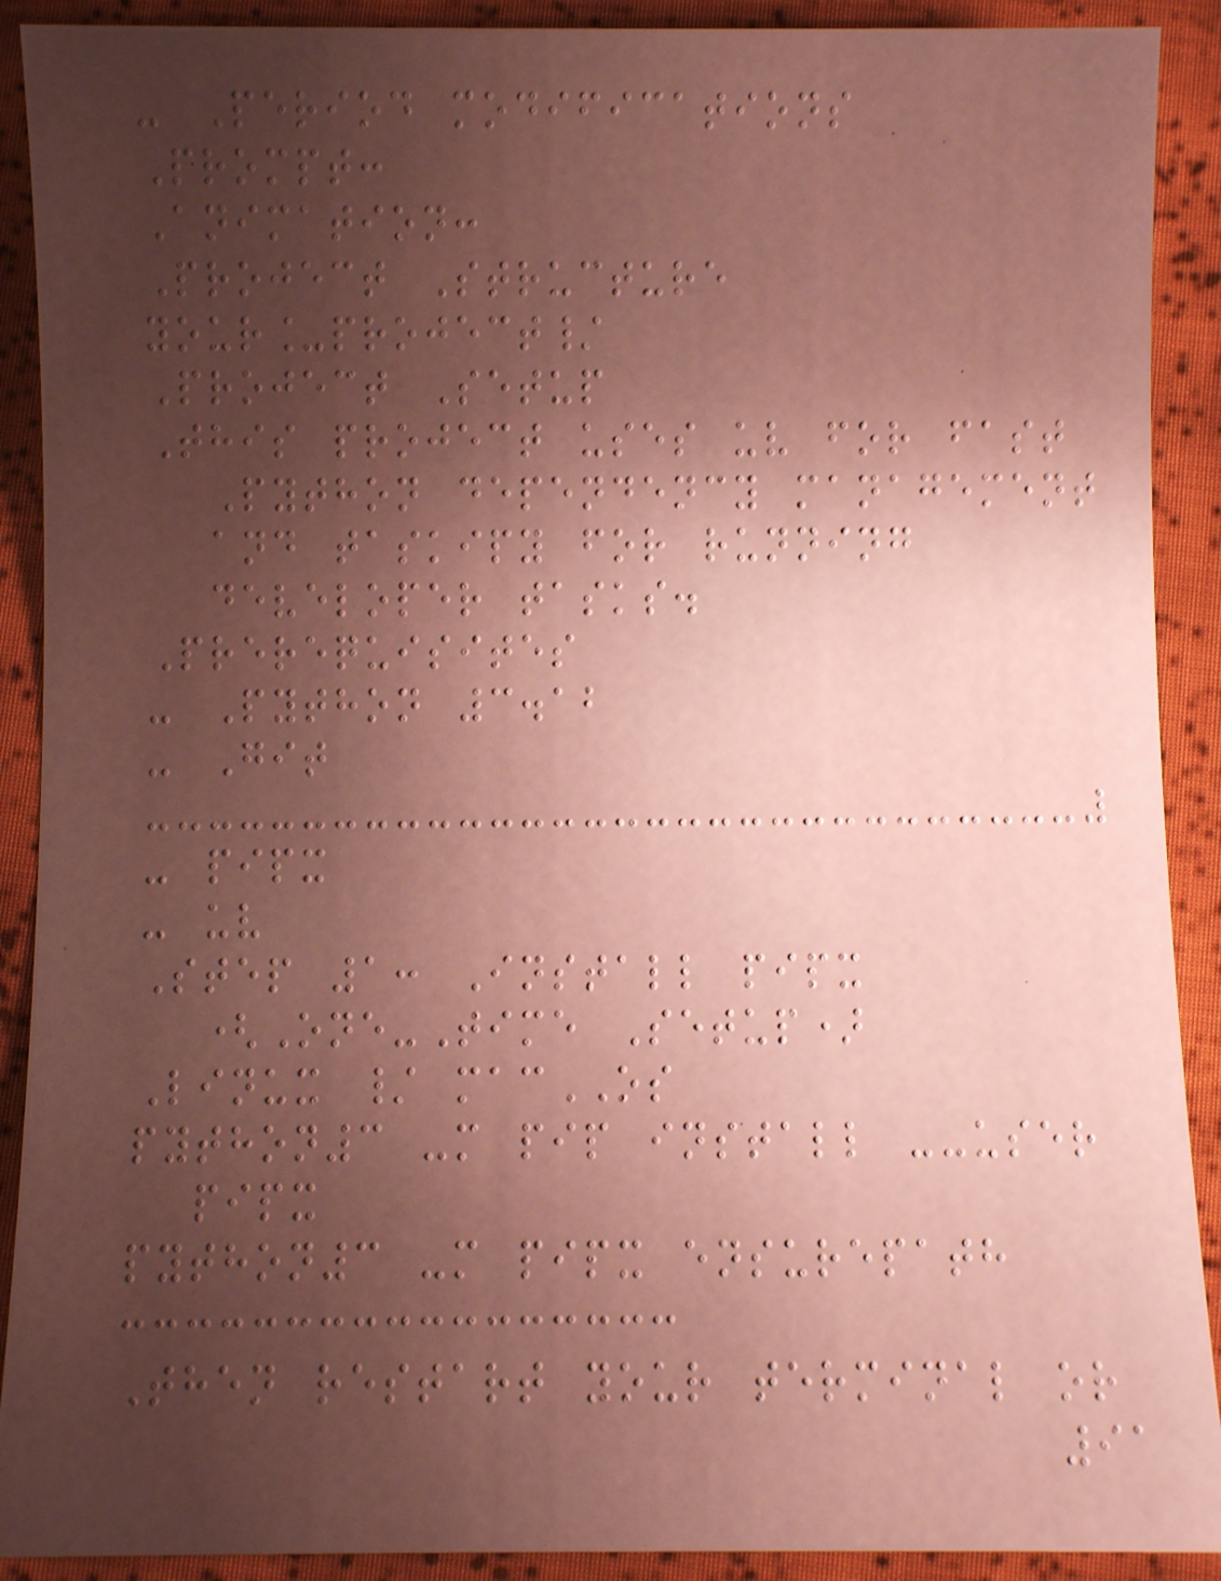- Period modifications
Prompt:
Animation:
Project Structure
your_project/
Project Setup
This project uses uv for fast
Python dependency management
and taskipy for running
developer tasks.
Prerequisites
- Python 3.12
- Git
- pipx
- uv
Step 1: Install pipx
(One-Time Setup)
Linux / macOS
python3 -m pip install --user
pipx
python3 -m pipx ensurepath
Then restart your terminal or
91
